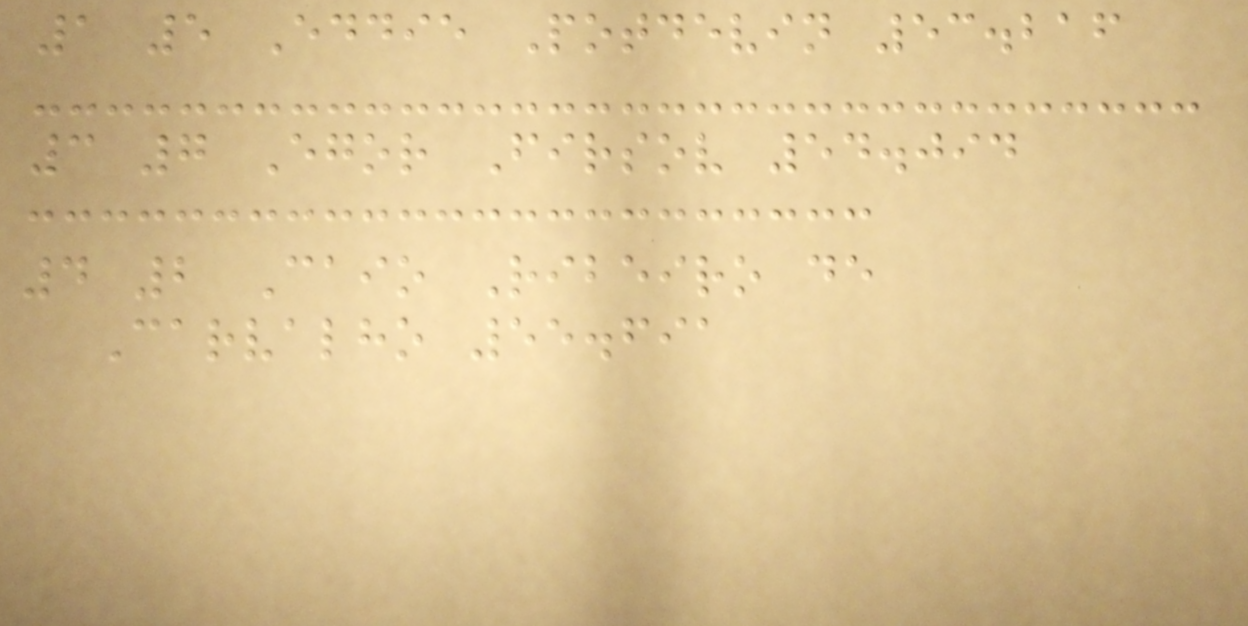1 5 Eddie Potdevin 53.216
3 7 Egor Firsov 54.094
4 2 Caio Ribeiro de
Carvalho 55.691
